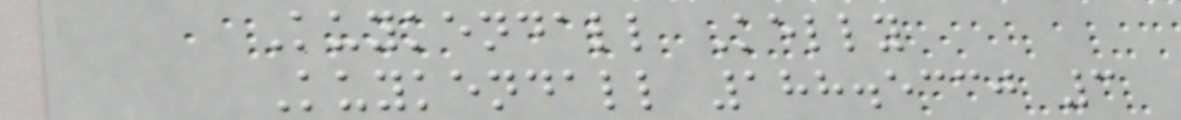Kuykendall Kelly
Kuykendall 188.5330 3
